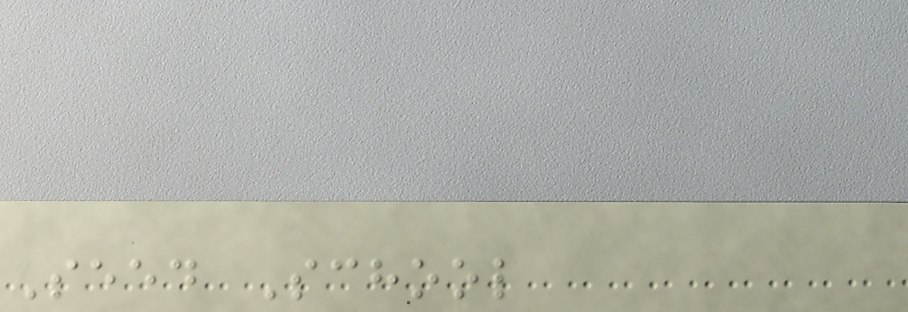Seed School
